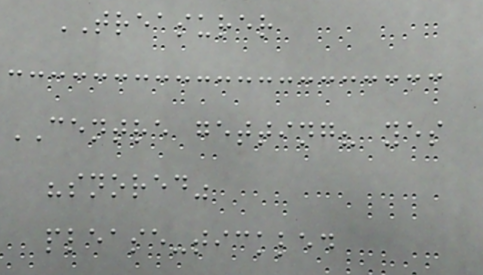TREASURER
CENTRE getting? yes
"snored"
please-tickled
